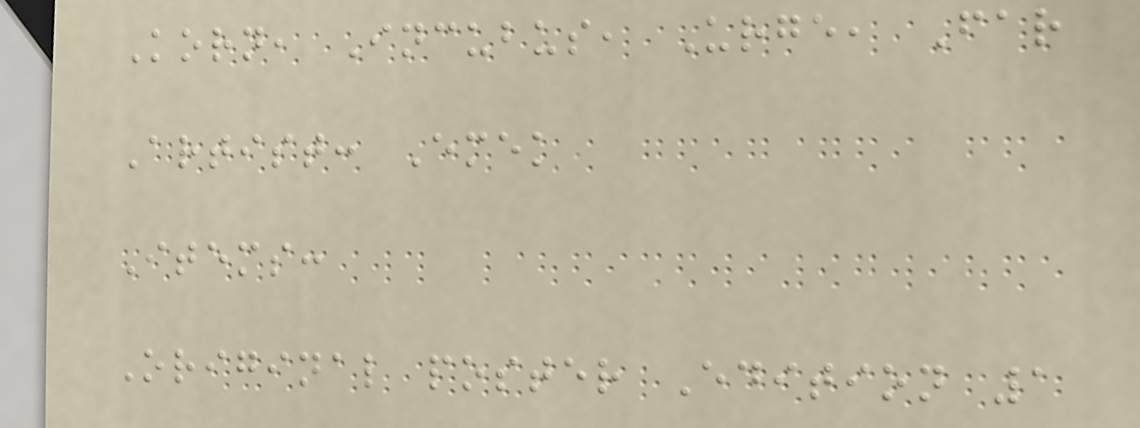Korn, Incubus, Urge, Far
Artist: Emek
Items:
Original poster Edition 1
